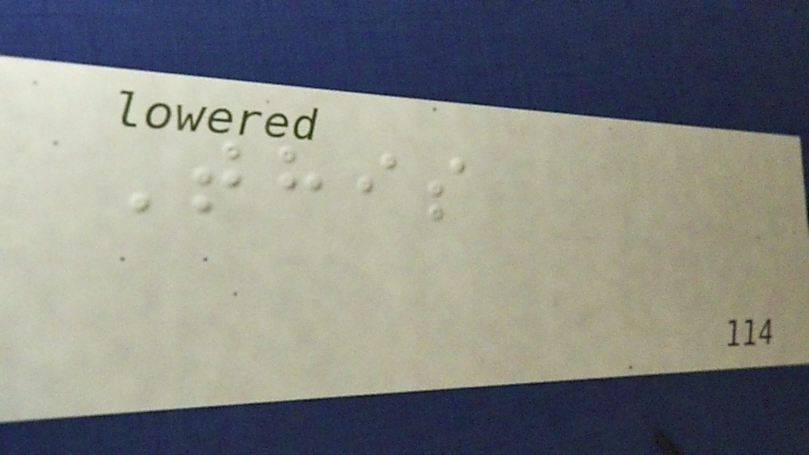This
